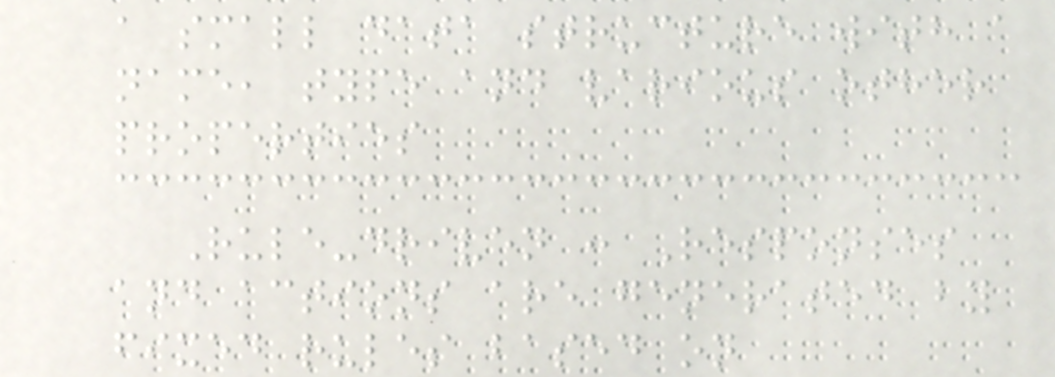a small data structure with a
name, type and various other
properties
Rule-driven : Responses
and actions are generated by
fixed rules based on
